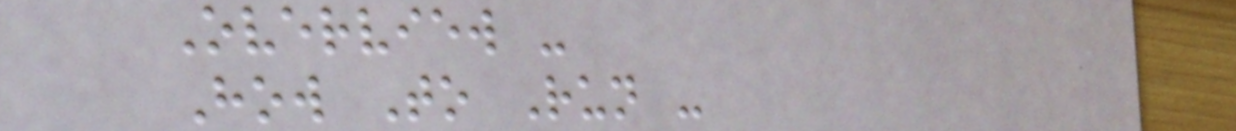Overview -
How To Run -
